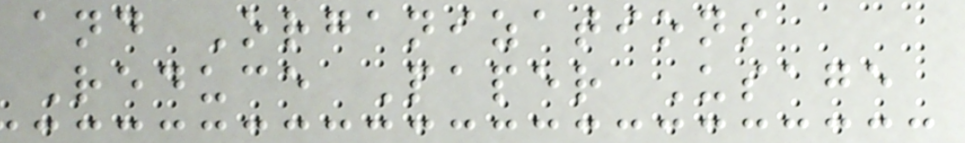and Organizations
Reduce Paper Usage
